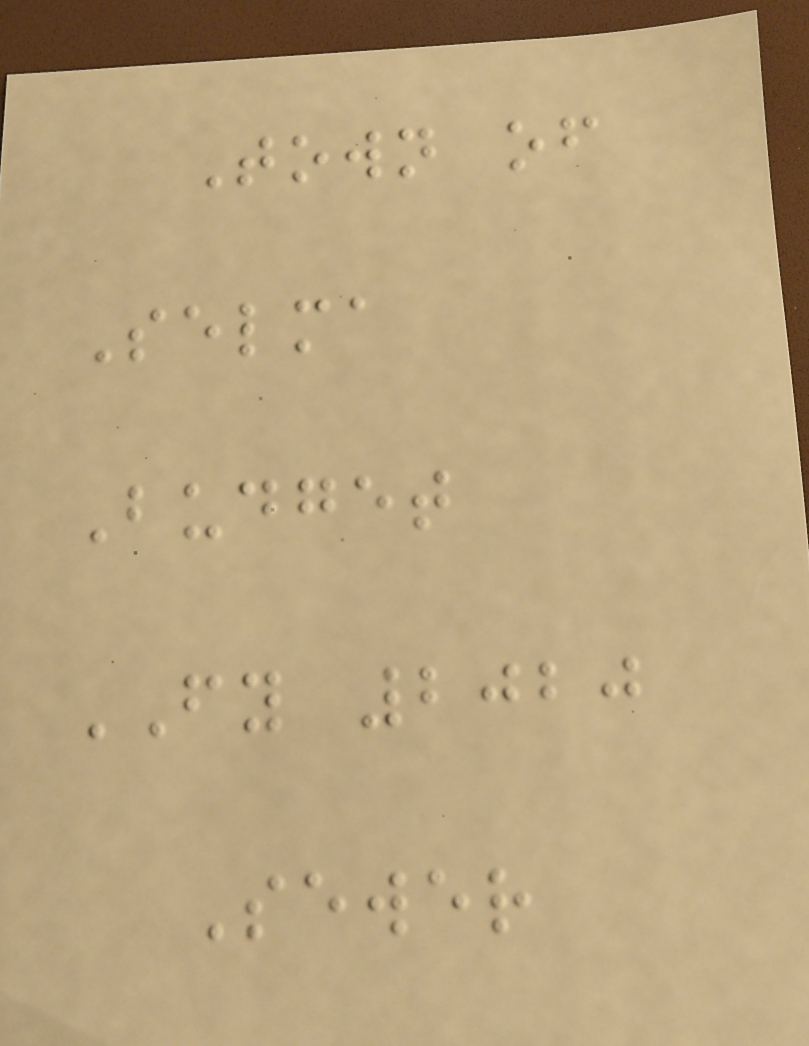Town of
Selma
Budget
FY 2020
Sewer
